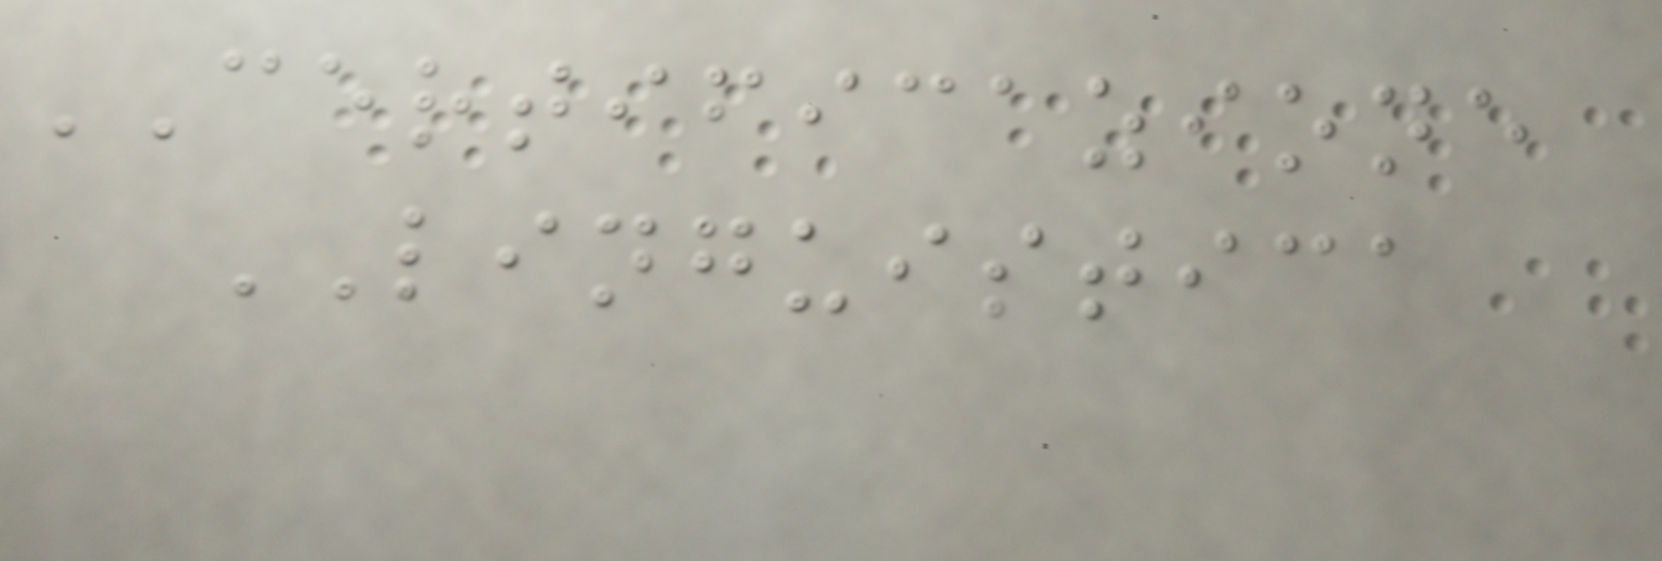CERTIFICAZIONE
LINGUISTICA
